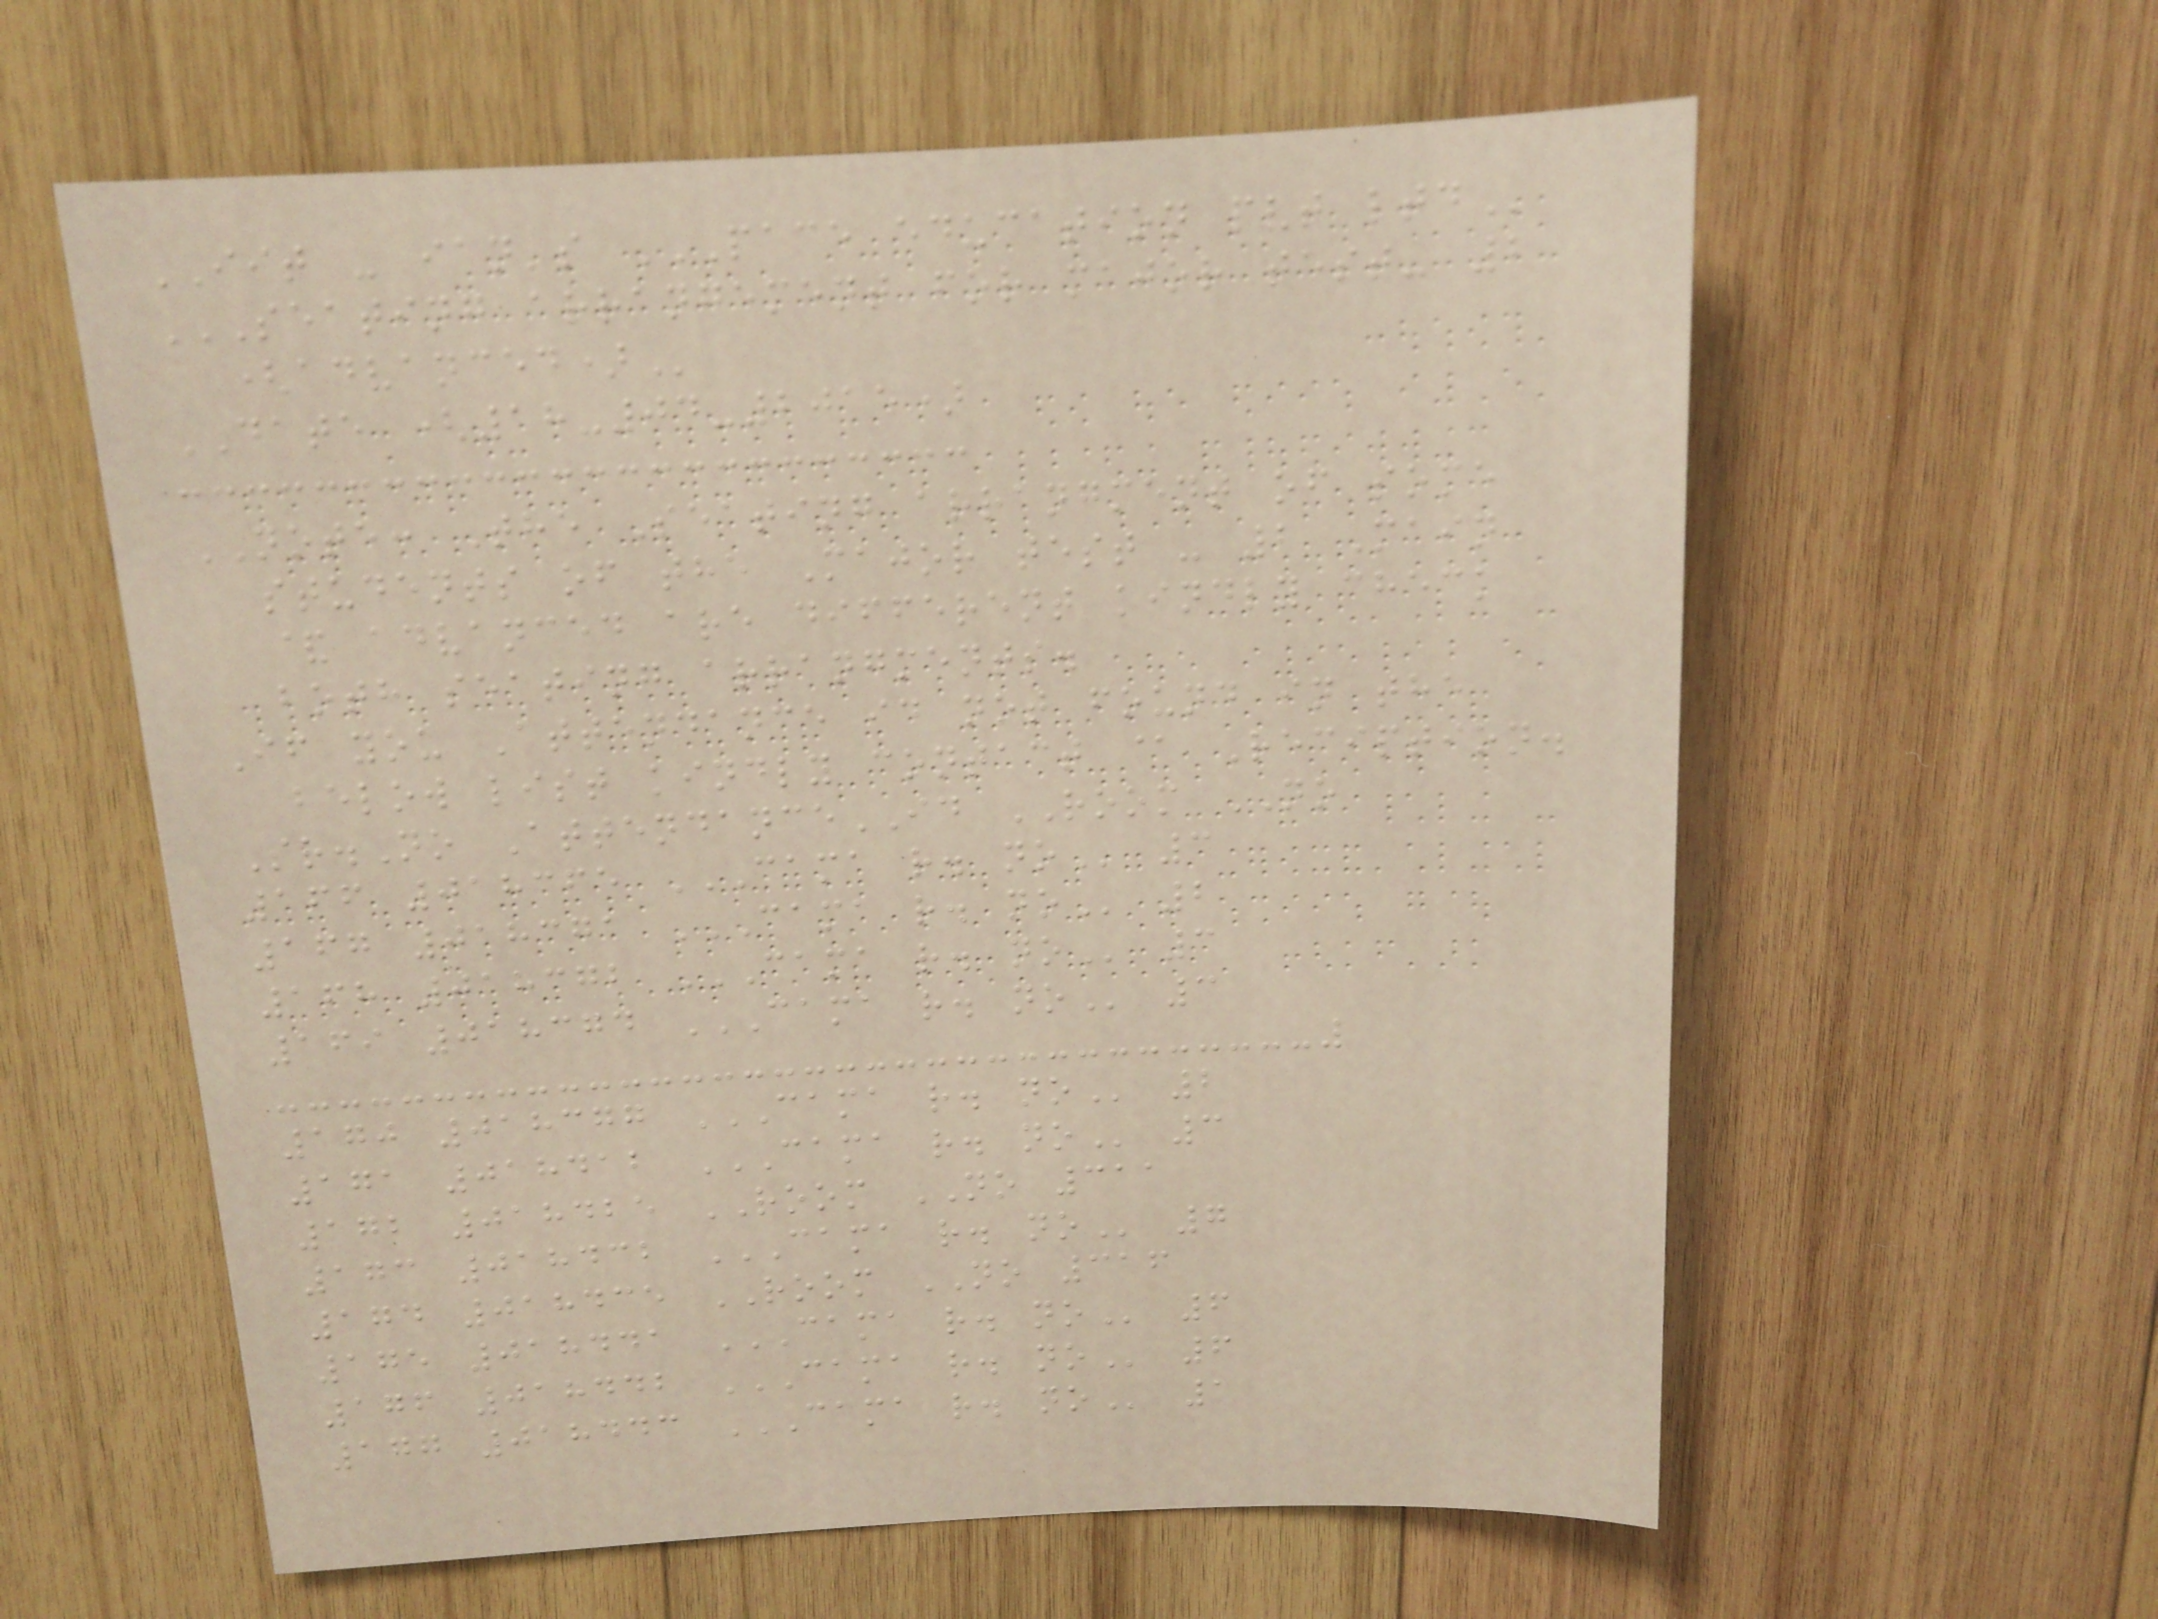IIT - ian's PACE EDUCATION PVT LTD
SEATING ARRANGEMENT FOR MAJOR TEST- 2
(ADVANCED)
DATE (18-04-2015)
NOTE: The Seating arrangment of some
students of the Major test - 2 Main
& advanced are different kindly check
both seating arrangments.
If you Attendance id not found in the
below list kindly contact @ Reciption.
Sr.No AttendanceID ROOM NO
166 018365 CAMA R. NO 3
167 018371 CAMA R. NO 2
168 018372 CAMA R. NO 3
169 018374 CAMA R. NO 3
170 018377 CAMA R. NO 2
171 018412 CAMA R. NO 3
172 018425 ROOM NO 311
173 018432 CAMA R. NO 7
174 018435 ROOM NO 316
175 018441 CAMA R. NO 6
176 018442 CAMA R. NO 6
177 018443 CAMA R. NO 1
